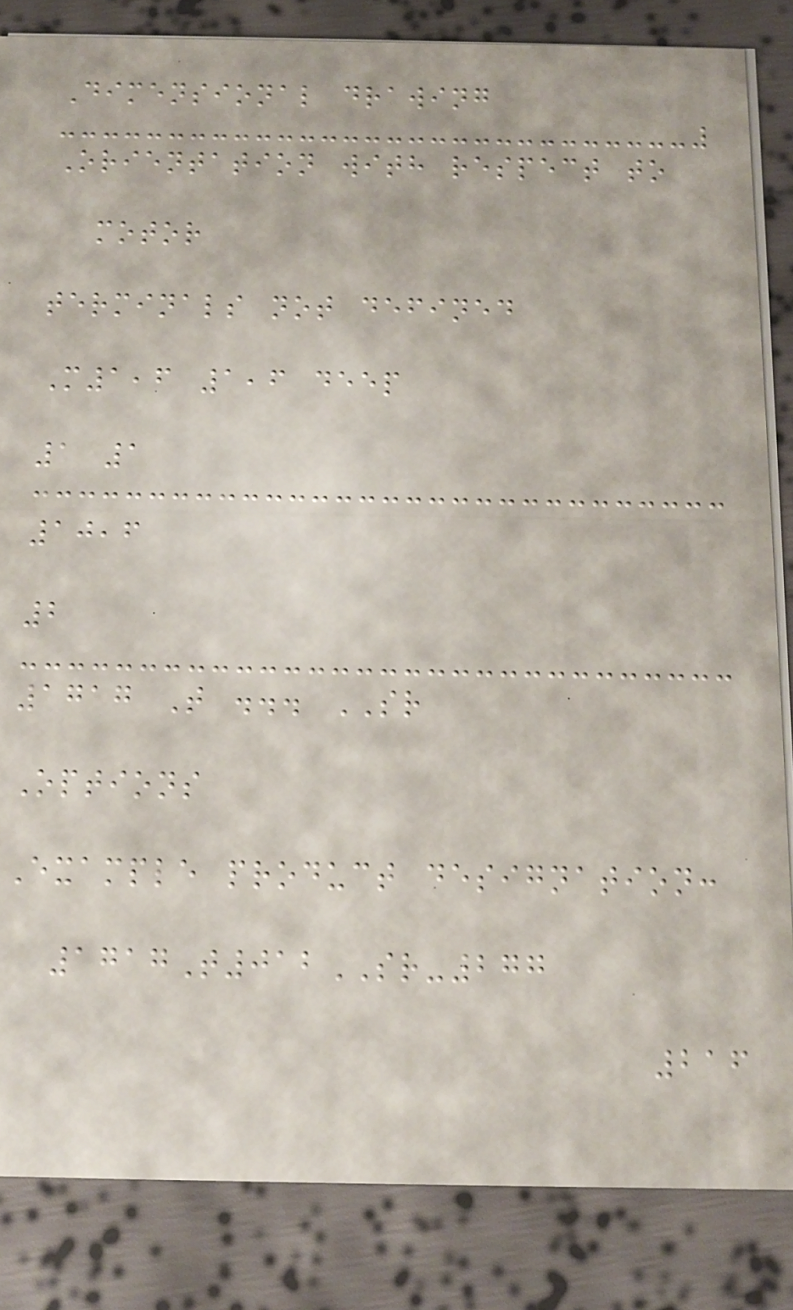Dimensional drawing
Orientation with respect to
motor
terminals not defined
M1,6 1,6 deep
1 1
10,6
2
1717 T ... SR
Options
Example product designation:
1717T012SR-277
216
